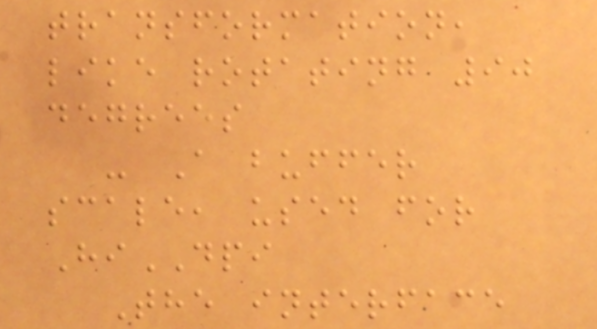transformation,
like rotating 90
degrees
- A buffer
scale, used for
HiDPI
The interface
